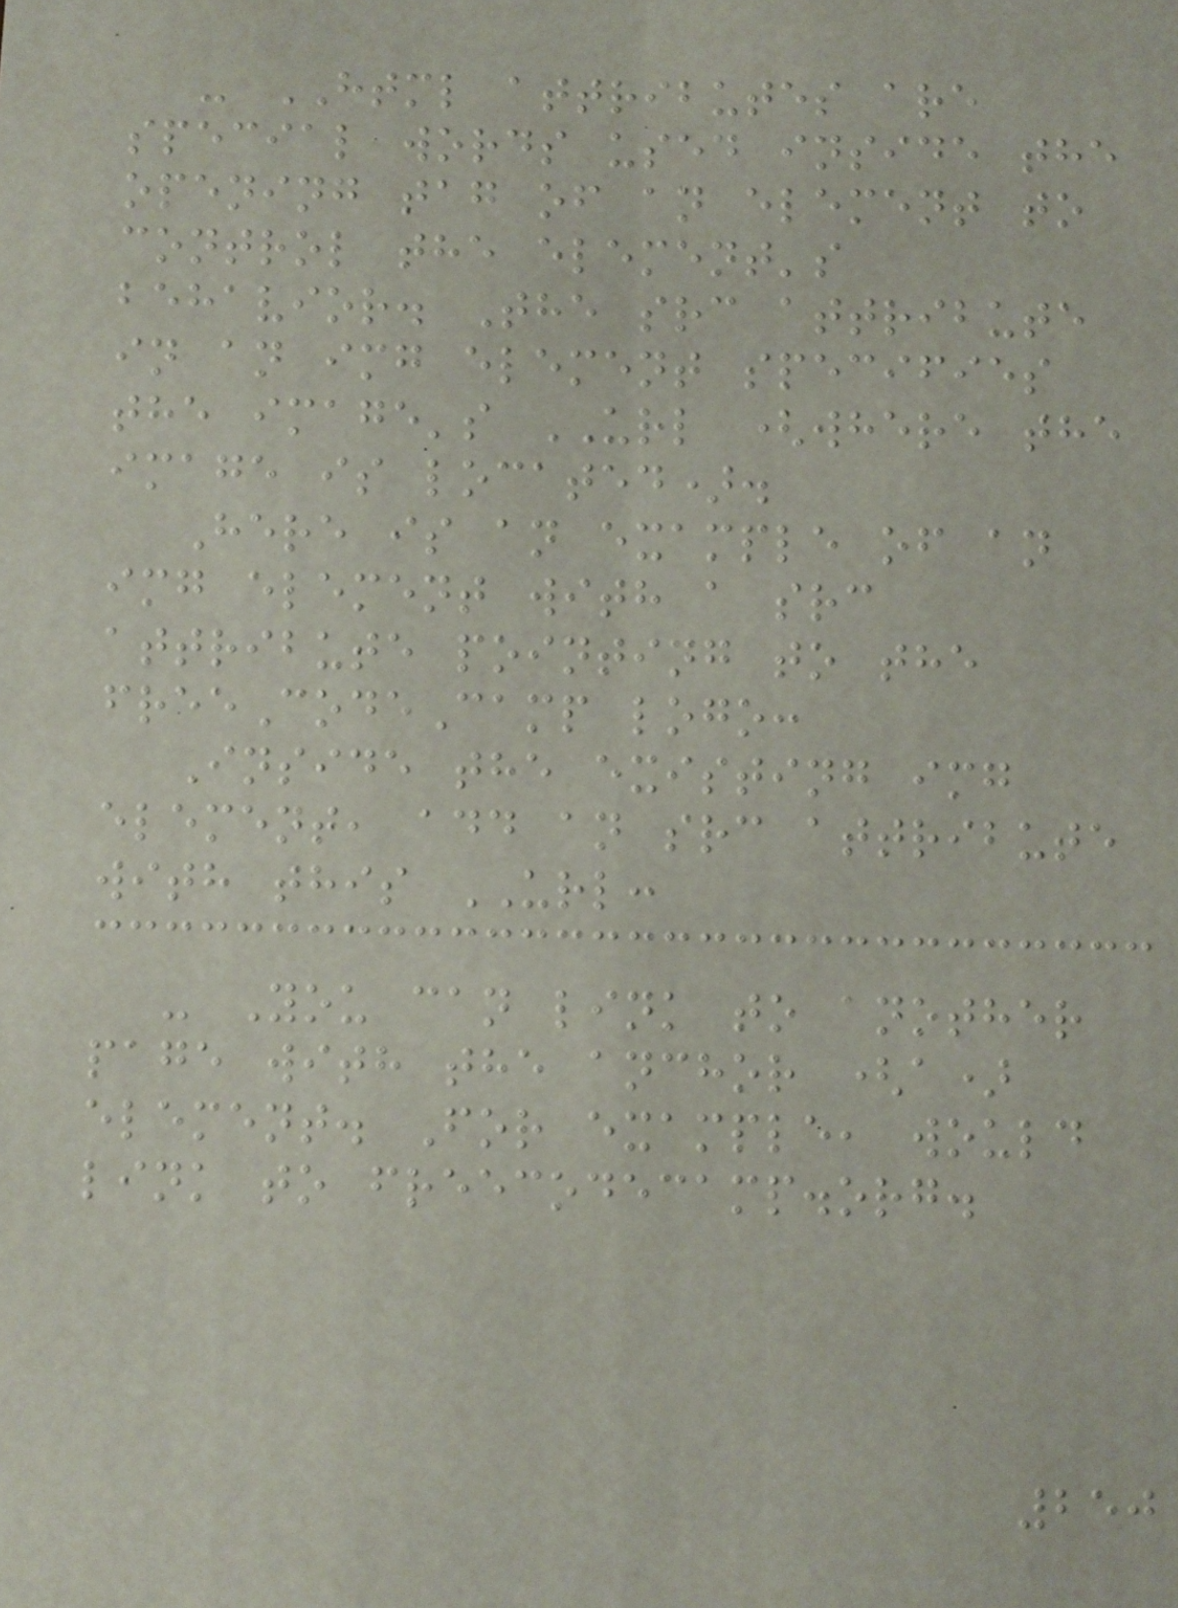- HTML attributes are
special words used inside the
opening tag of an element to
control the element's
behavior. The src attribute
in an img element specifies
the image's URL (where the
image is located).
Here is an example of an
img element with a src
attribute pointing to the
freeCodeCamp logo:
Inside the existing img
element, add an src attribute
with this URL:
- You can link to another
page with the anchor (a)
element. For example, would
link to freecodecamp.org.
250
